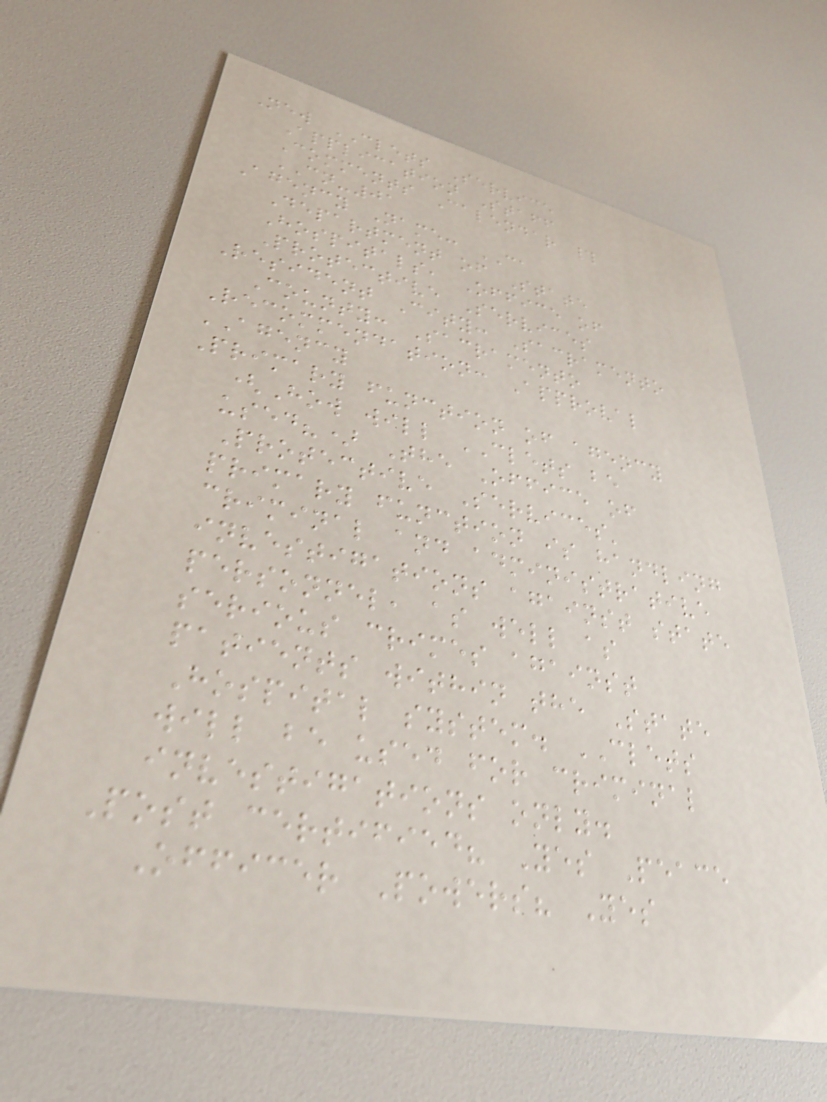New CLETS Service
Application Staff
Comments Calendar #
CN-01
Agency Name: CA
Department of State
Hospitals, Office of
Protective Services
Resident City: Sacramento
County: Sacramento
Recommendation: Approval
AGENCY
Primary function of agency
(How will CLETS be
used?) The Office of
Protective Services'
primary function is handling
criminal and administrative
investigations against state
personnel, as well as
serious crimes against
patients within the State
Hospital system. CLETS
will be used for criminal
investigations only.
Post certified? Yes Peace
Officer Powers? Yes
